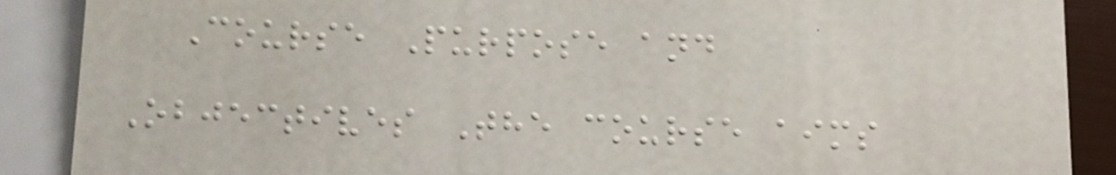Course Purpose and
Objectives The course aims
